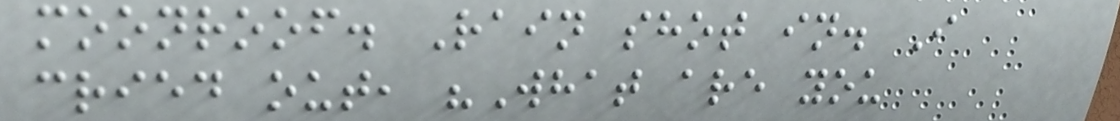moonroof. Rain shot in. I
cried out, "What are you
